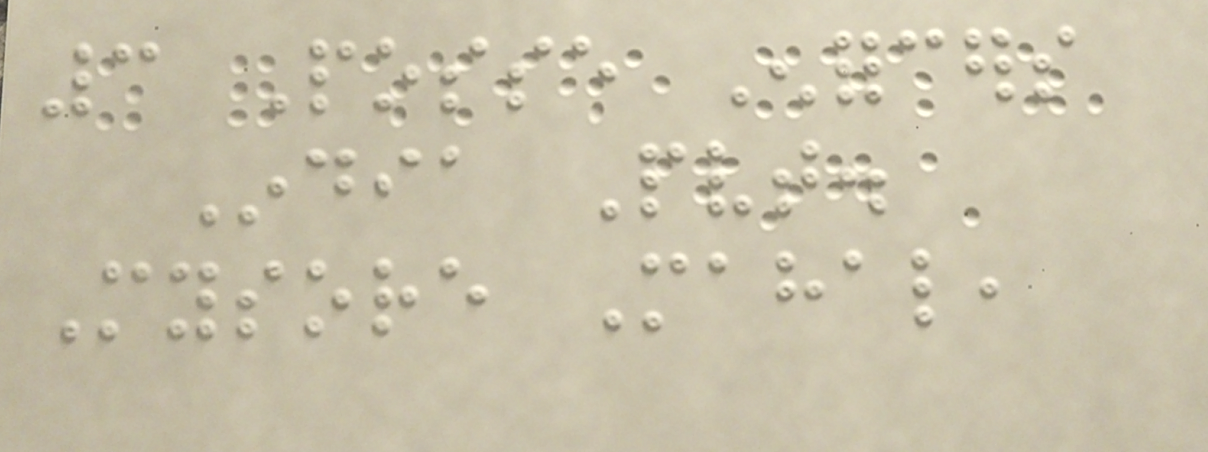3 Posse Enforcers
India Pvt.
Mysore Mahal,
